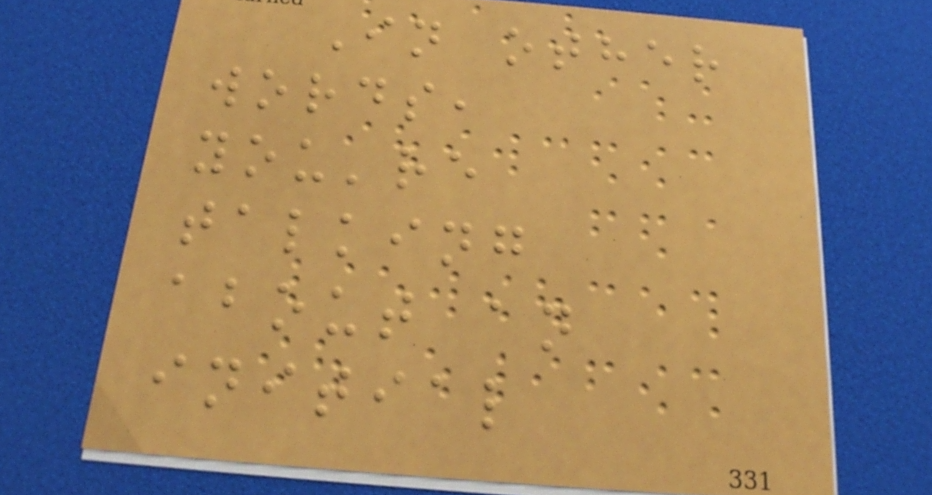In other
words,
you're
talking
about an
initial
